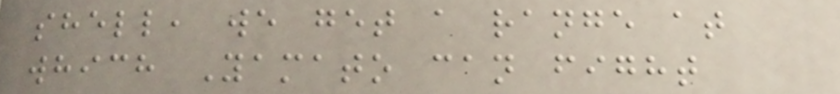shell, we get a range at
which Yamato can fight
